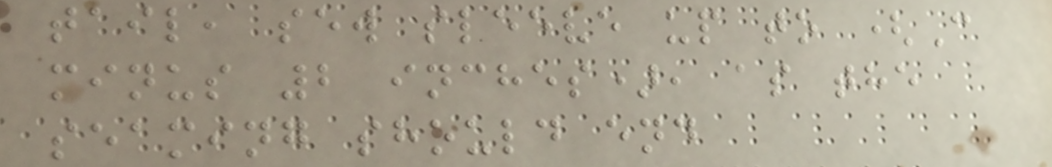tail, sew sleeve up to (C
minus 2 inches), as the
seaming should end
